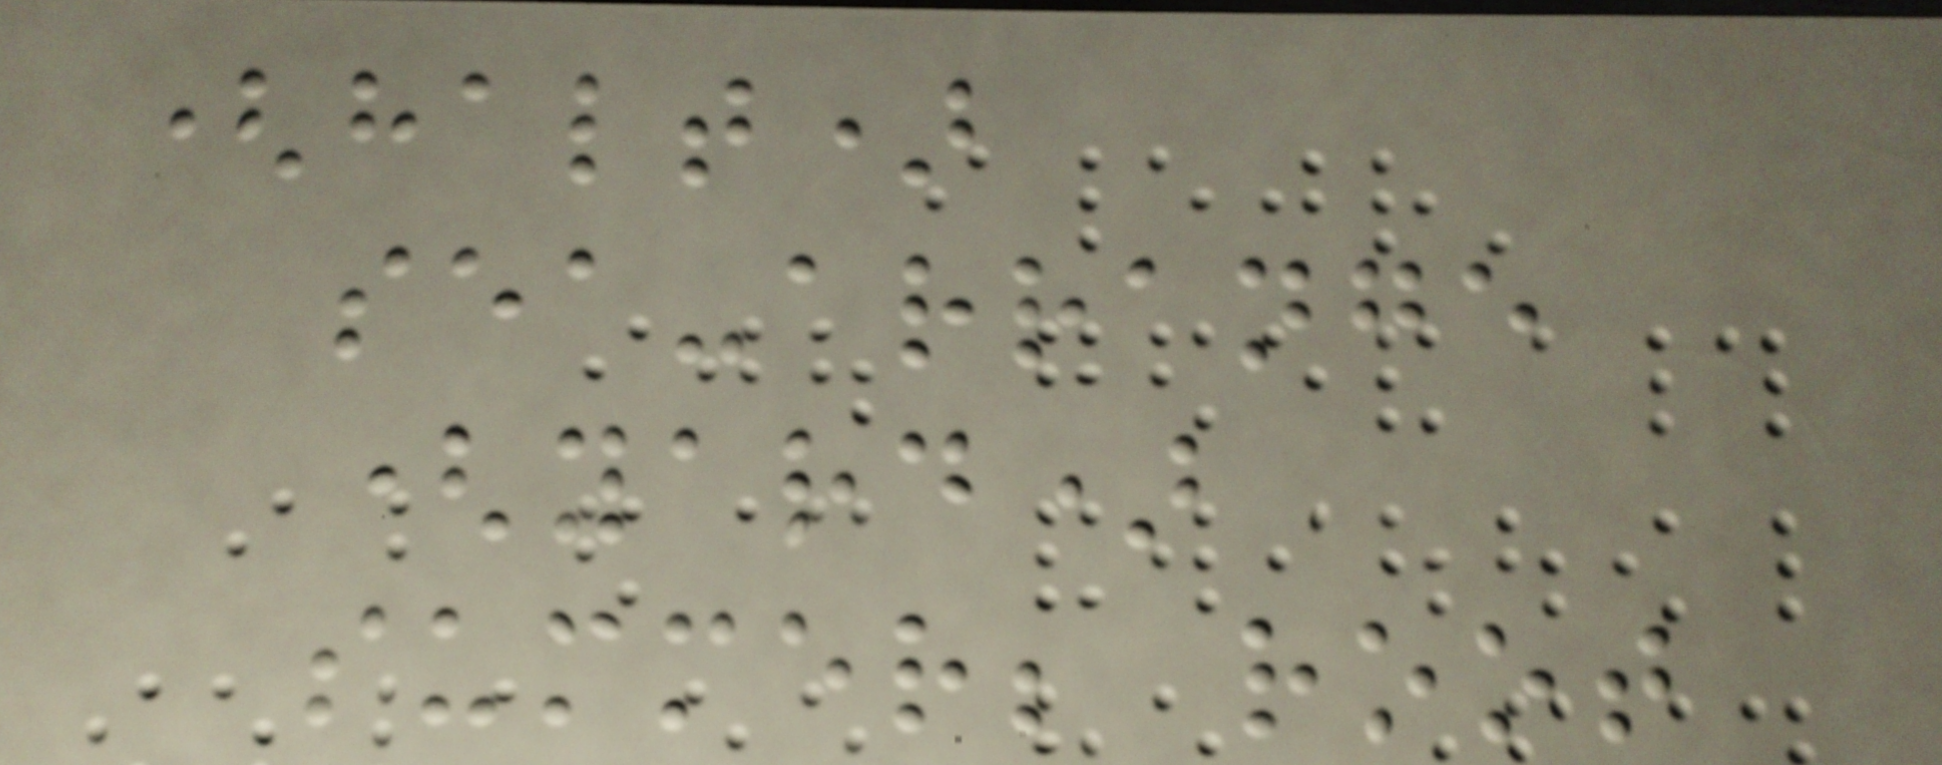(halt)
sea-arrange
(yard)
summer; root
